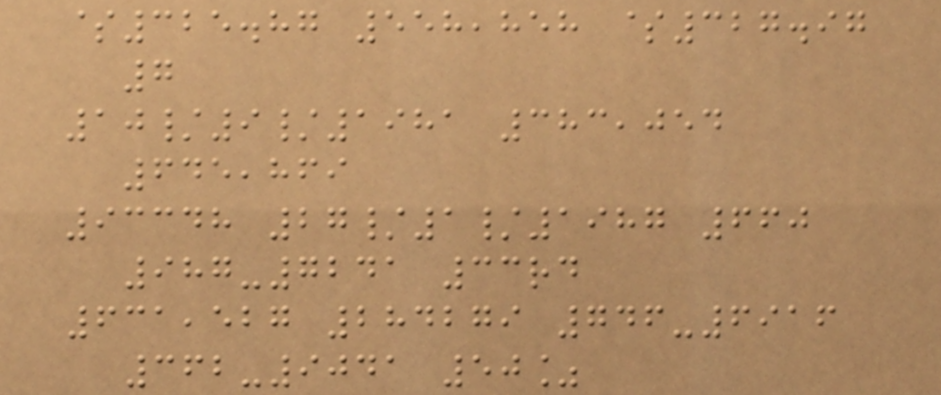$325.87 558,858 $327.97
7
10/9/1981 383,054
645,869
93348 27/1/1987 660
987-7241 33rd
631,527 284279 746-6916
362-9041 50%
